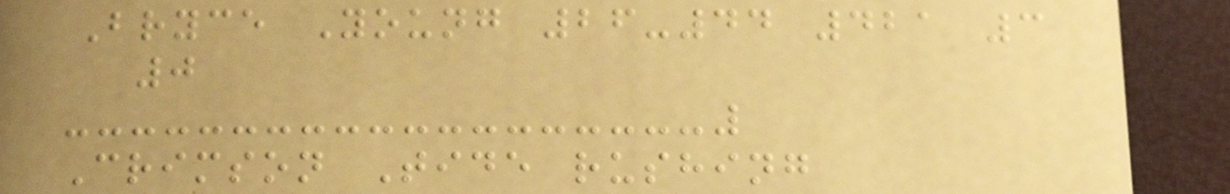Bryce Young 26-44 421 3
0
Crimson Tide rushing
